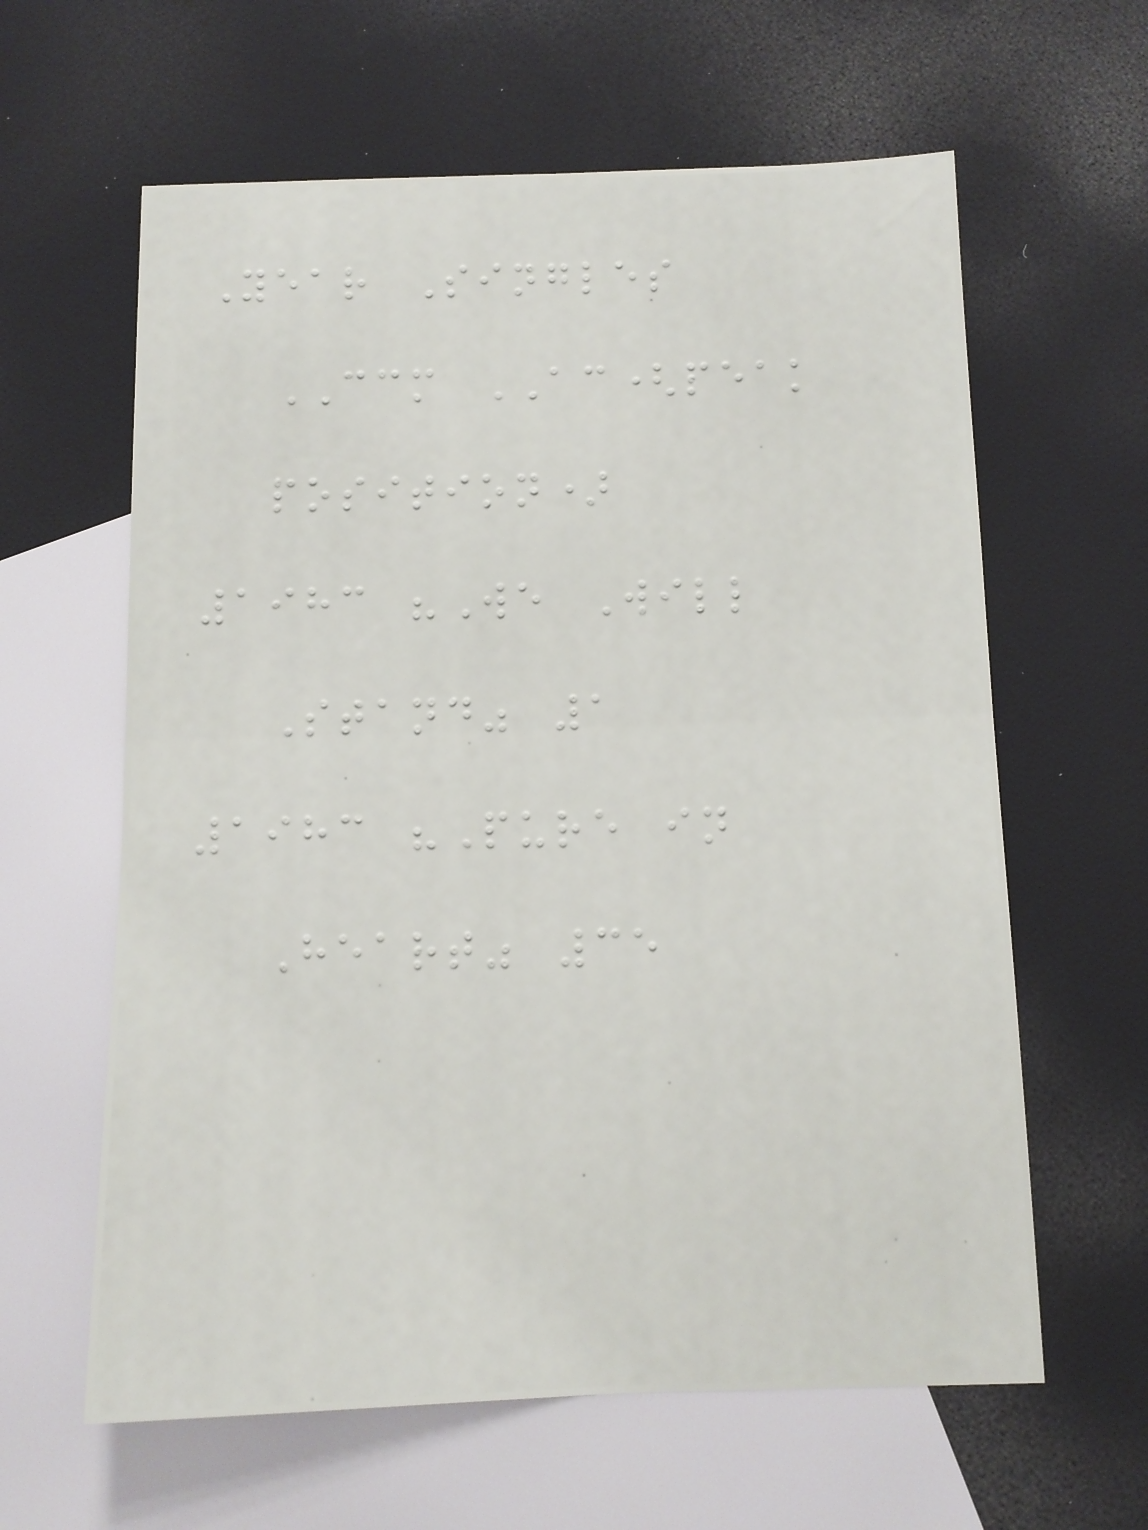Year Singles
CCM AC(peak
position)
1983 "We Will
Stand" 1
1983 "Pure in
Heart" 35
